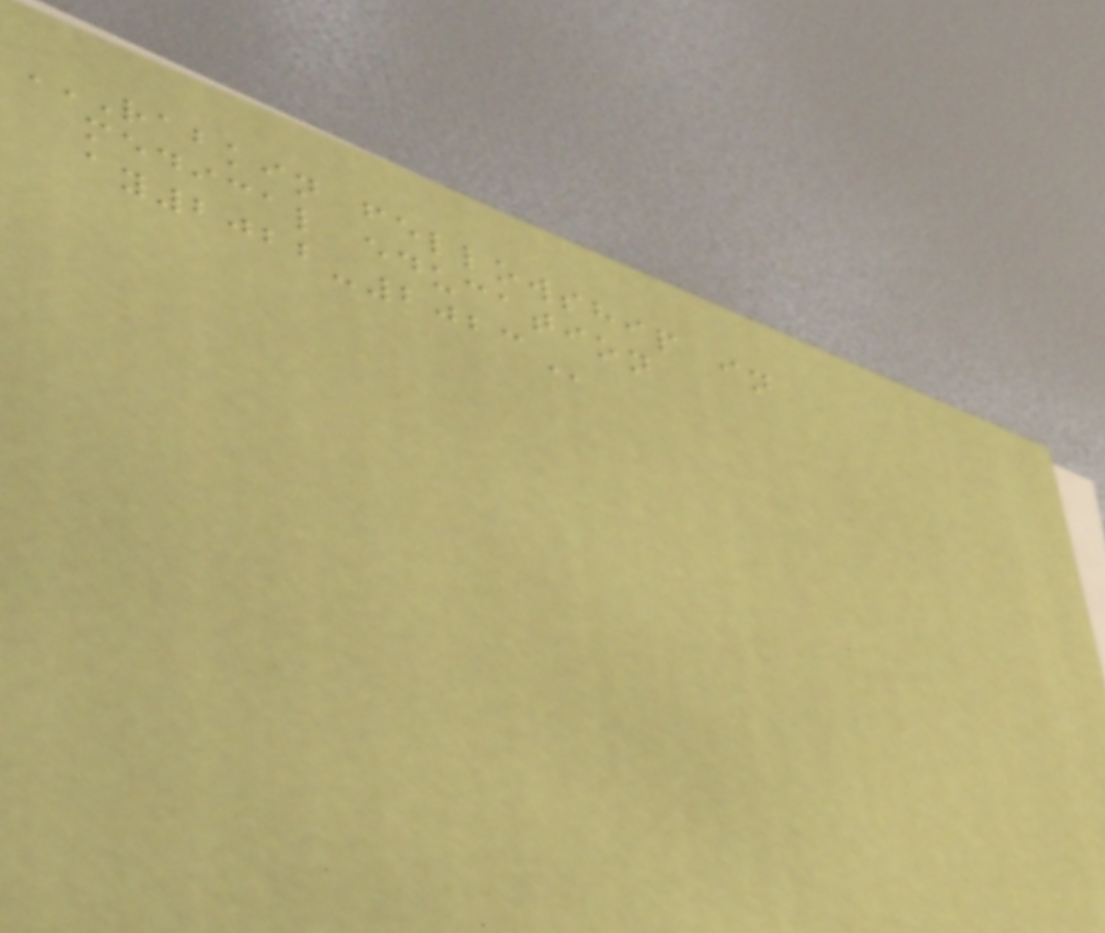RABKIN FELLOWSHIP IN
MEDICAL EDUCATION
AY2022-2023
